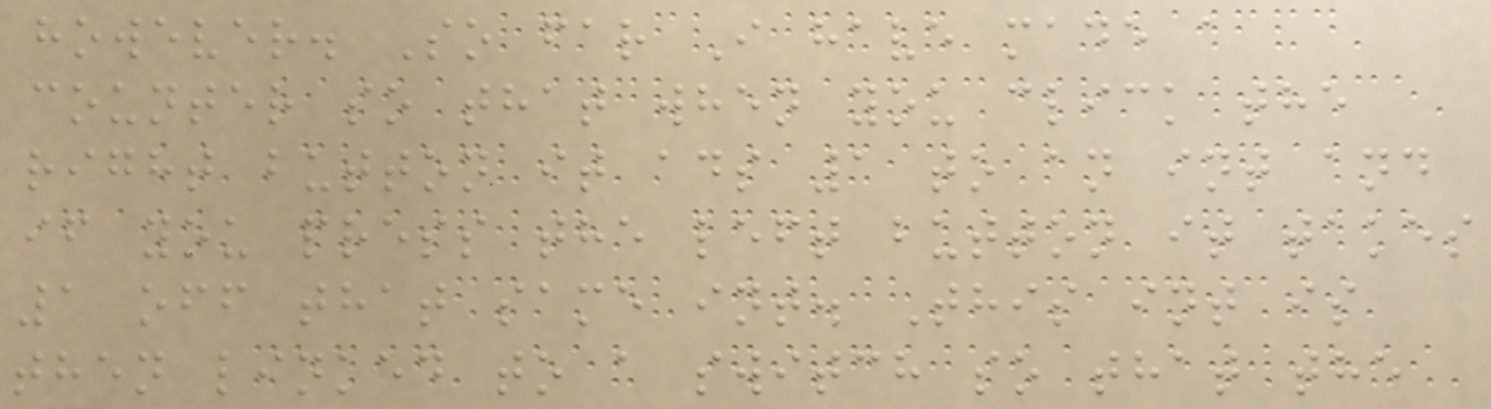however. So far I have made a
counter so that when you click the
right button it ads 1 to an int and
if you press the left button it takes
1 off that same int. This int is
then linked to a switch so that the
